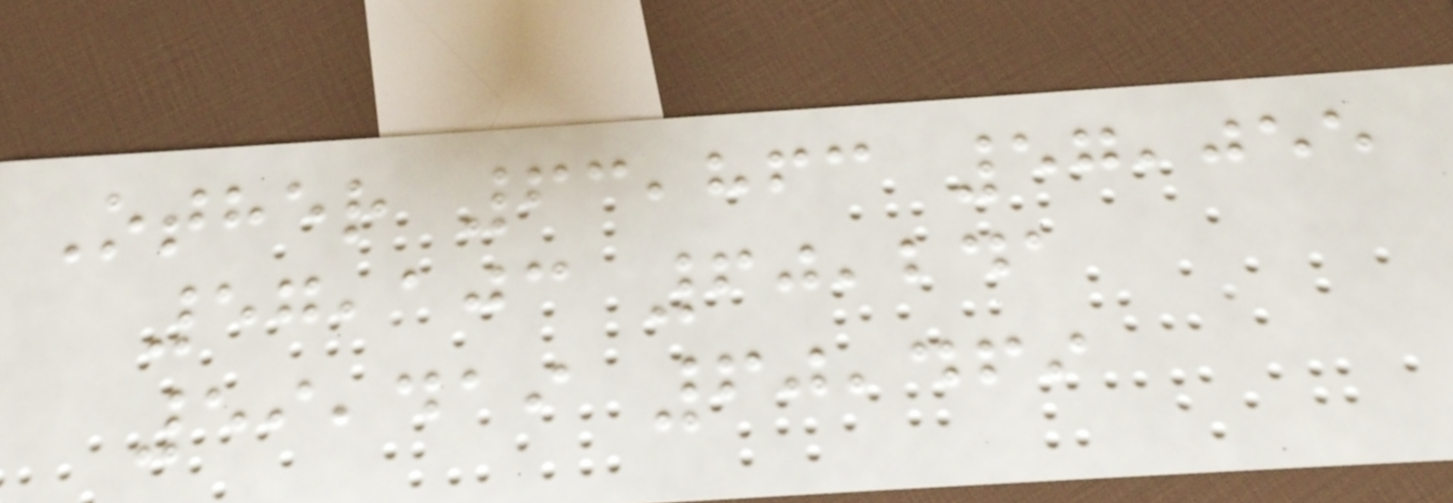Other 63,863 57,055
57,103 60,241
59,419 60,469
